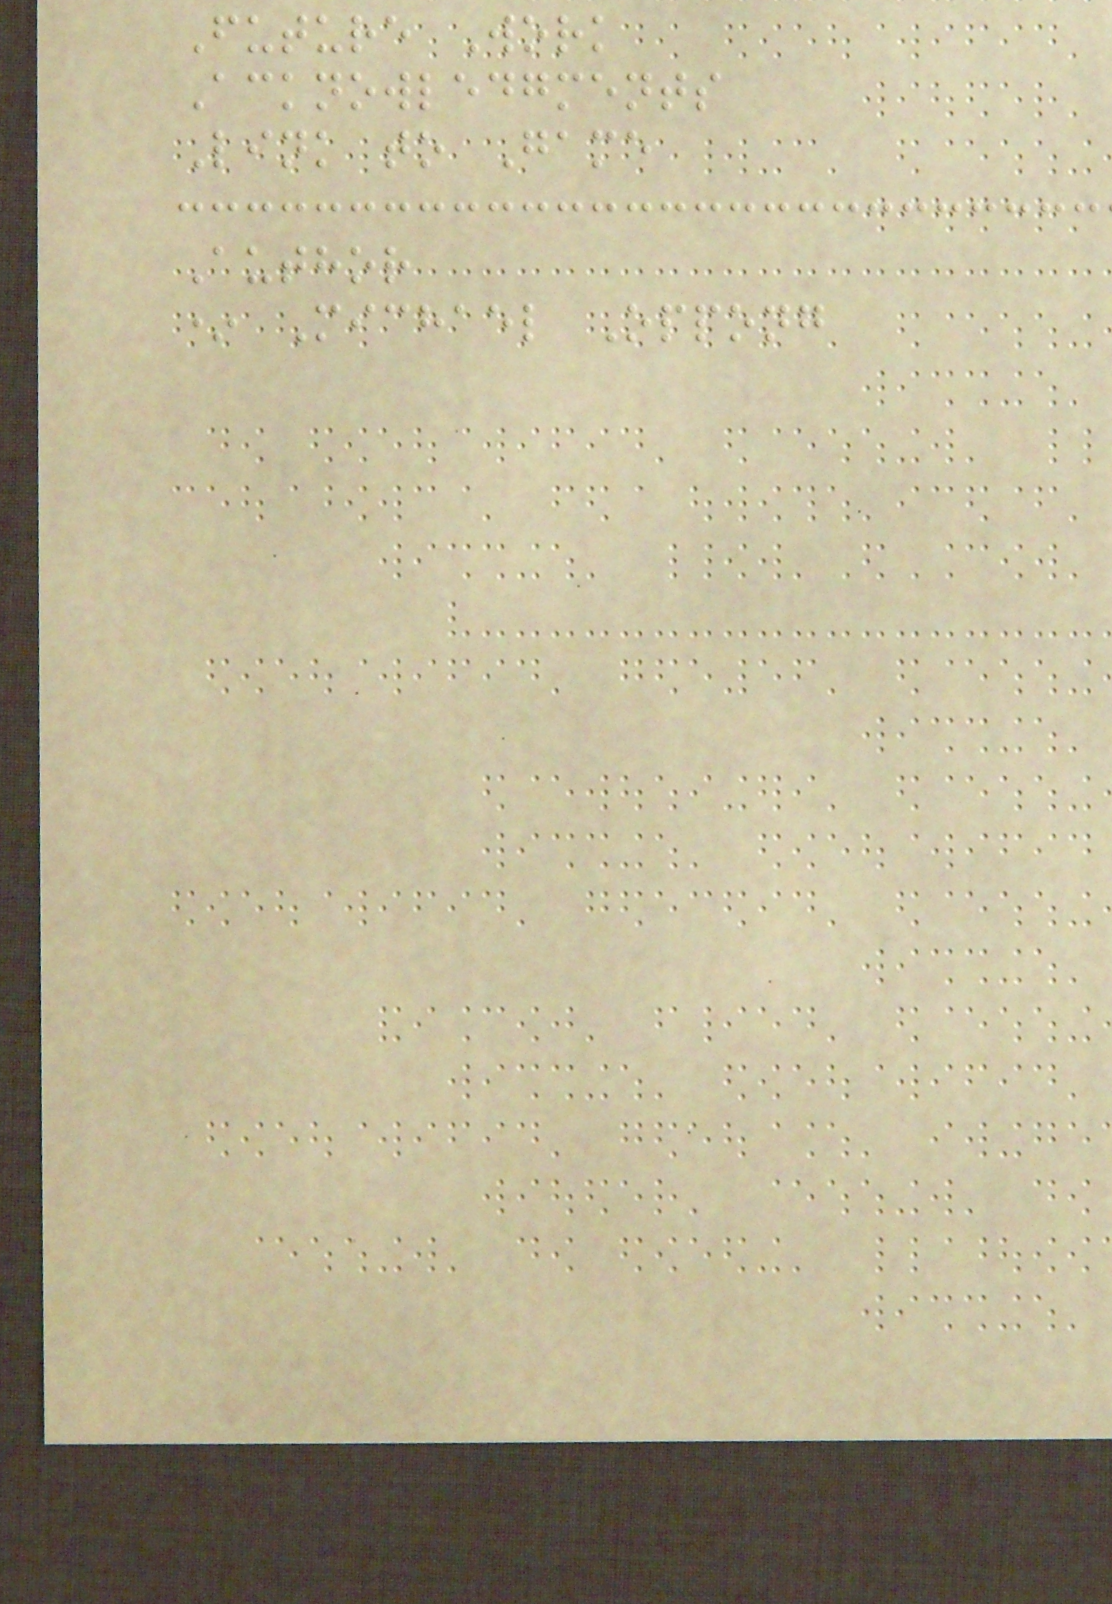Future Work
Acknowledgments
Link to Game
Author
* Michael Oppong
